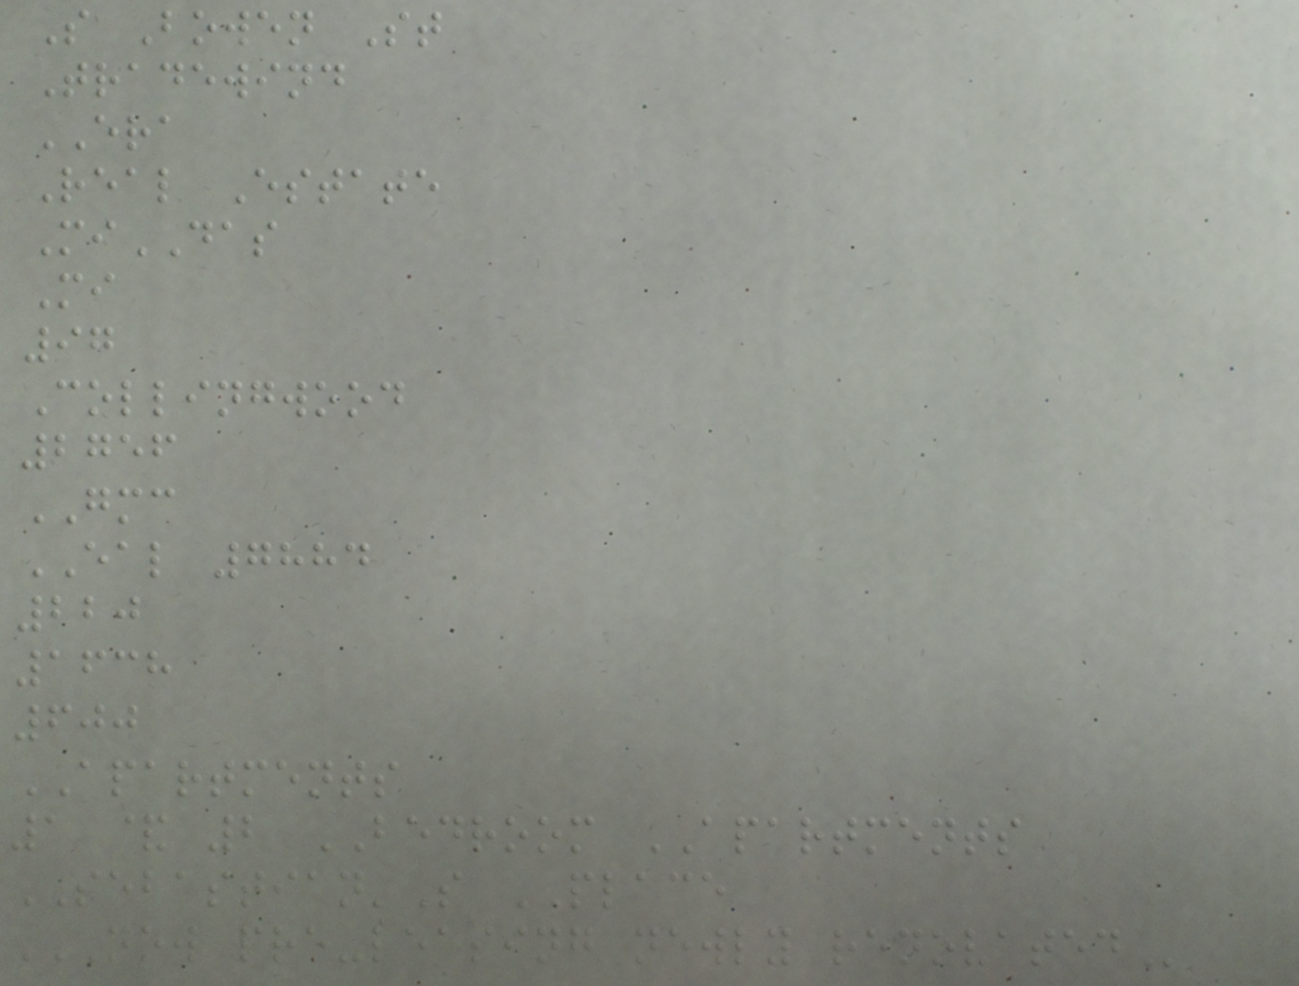S Bowen St
Tradewind
ERA
Real Estate
MiDAS
Mi
97
Collingwood
2756
GMC
EAL 7884
220
1638
600
APARTMENTS
1 & 2 BEDROOM APARTMENTS
SEBASTIAN'S PLACE
NOW PRE-LEASING NEWLY RENOVATED
